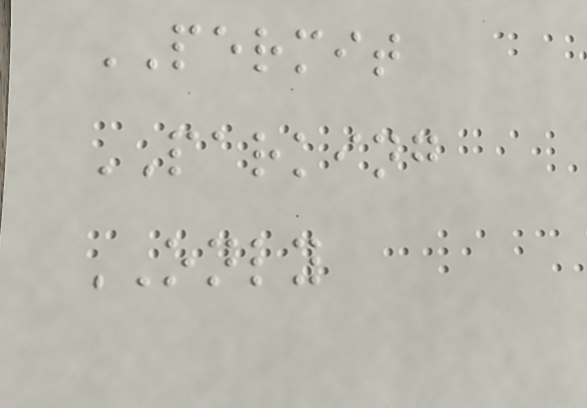PERMIT
PARKING
ONLY
